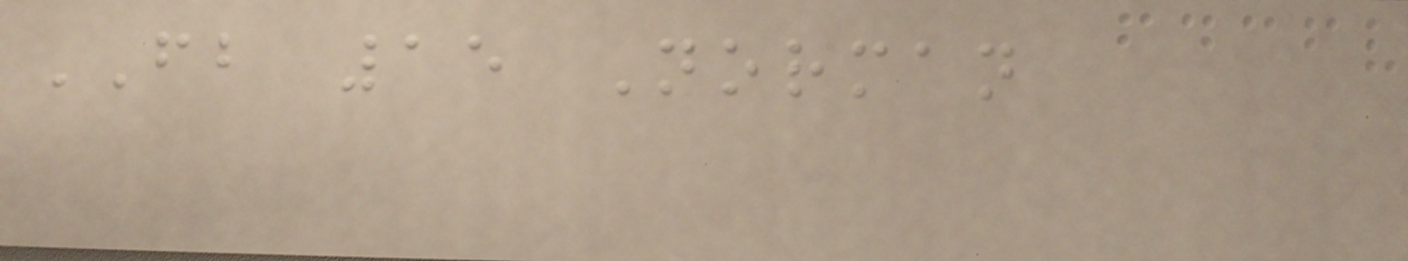FB 15 Norman
